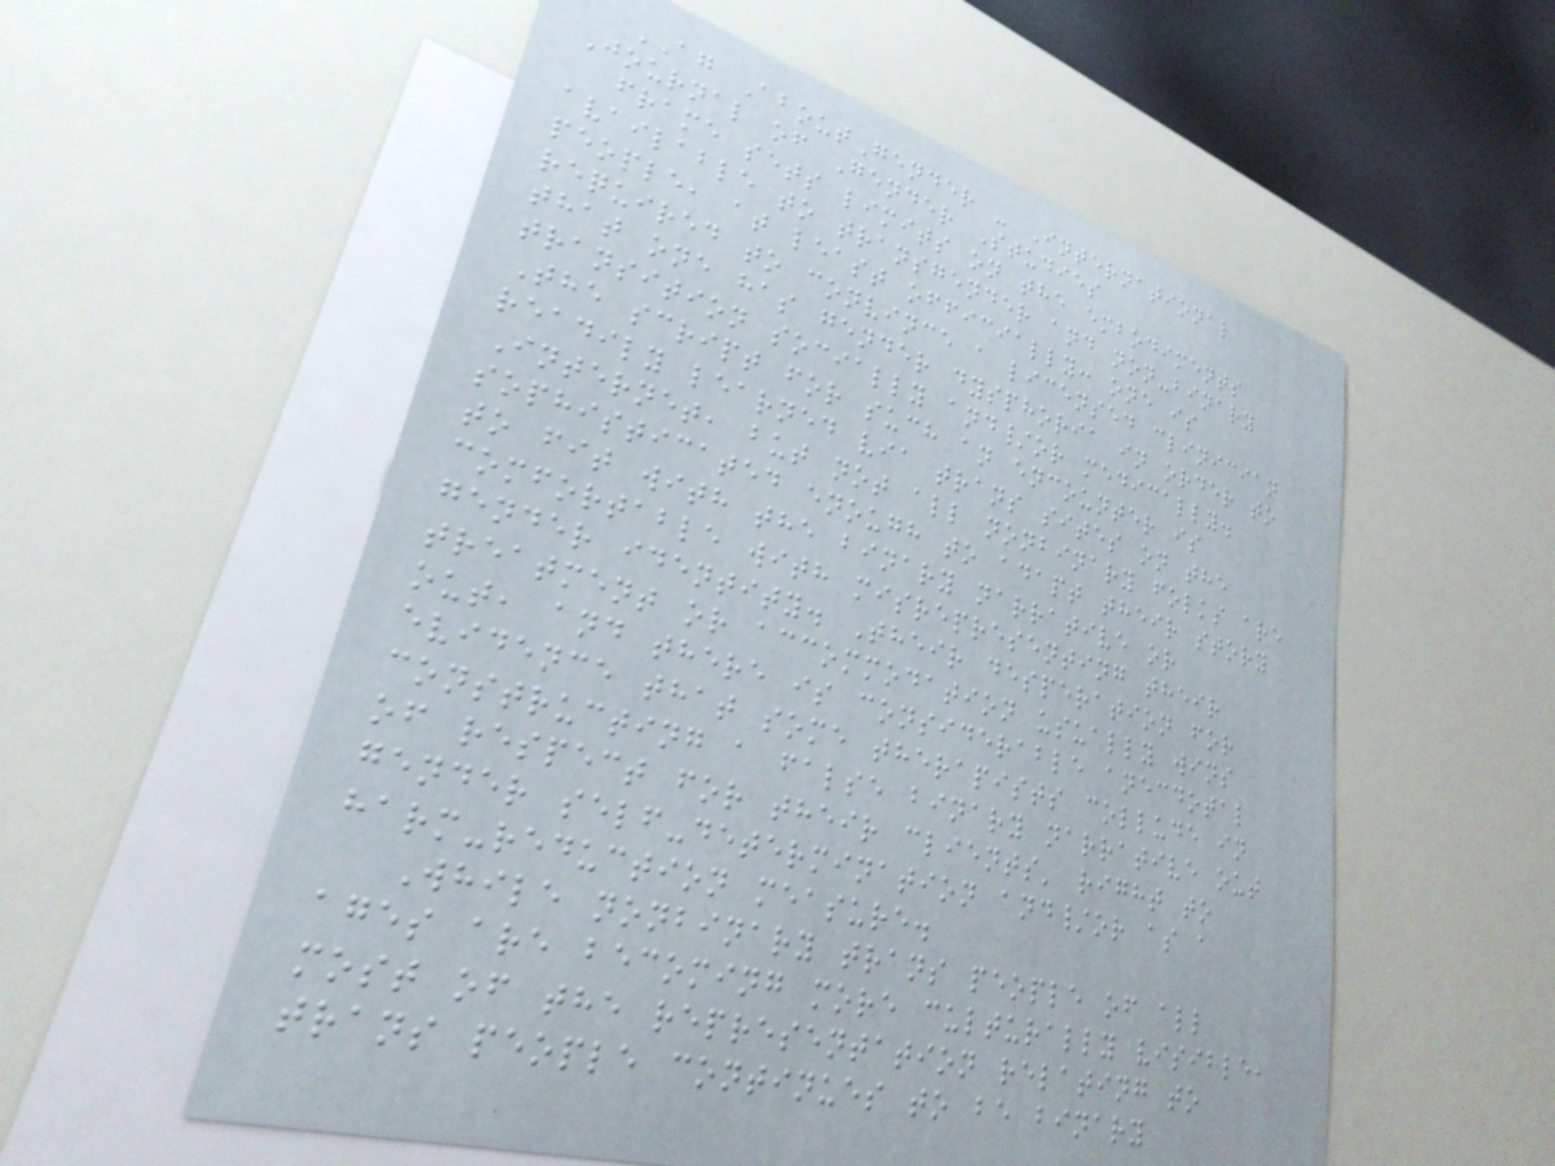AG AboutGender - International
Journal of Gender Studies
frame sets limits on the embodiments
available to transgender and non-binary
people, at least officially: one is
required to convince a licensed clinician
that one has gender dysphoria in order to
transition socially and/or medically.
The script for such an encounter is
readily learned via trans sites on the
Internet, but not all nonbinary folks are
sophisticated enough to adapt their story
to fit with the binary narrative or
comfortable with misrepresenting their
gender identity. Their desperation for
treatment or accommodation usually wins
out, and there is considerable anecdotal
evidence that some therapists collude in
constructing a false binary narrative out
of respect for their clients' right to
gender self-determination and/or as a
harm-reduction measure.
While nonbinary trans people of all
ages are becoming more culturally visible,
most of the representation relating to
trans people continues to be binary
